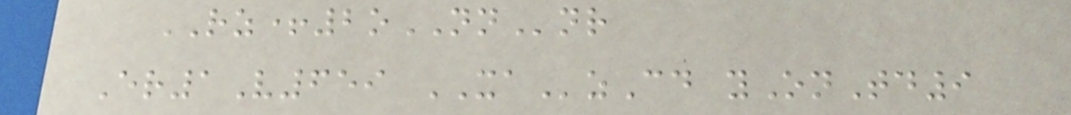RZ+2oNNnr
Er1V659 XAzCd yOnTd9
